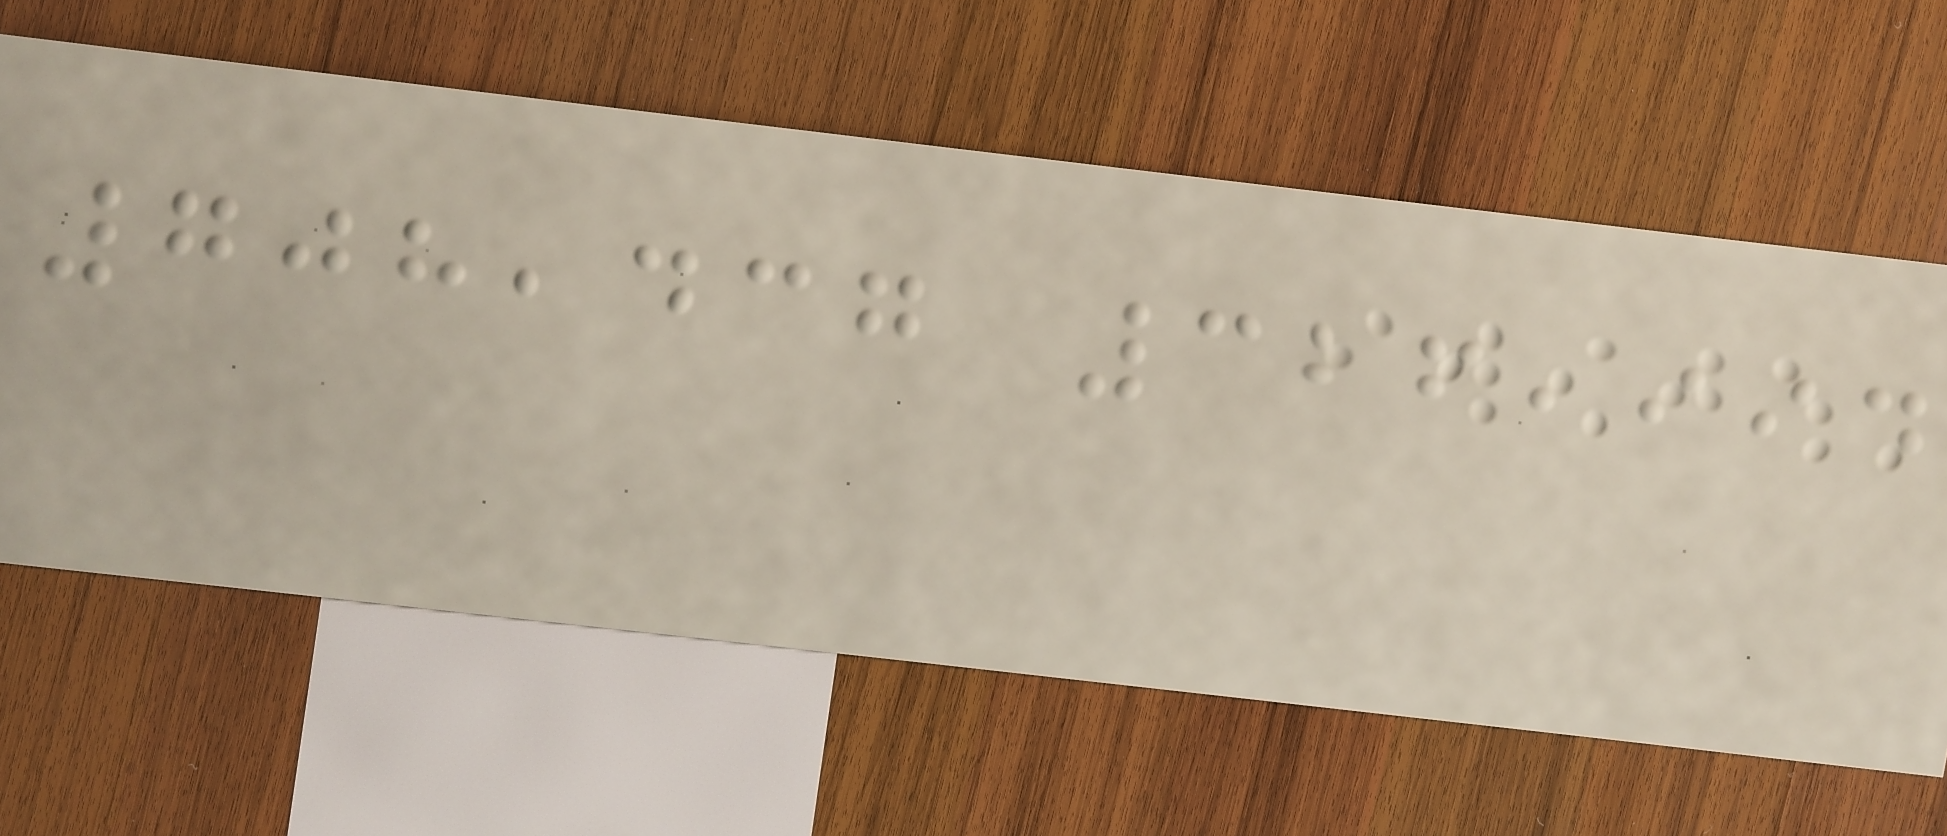708,437 326,994
